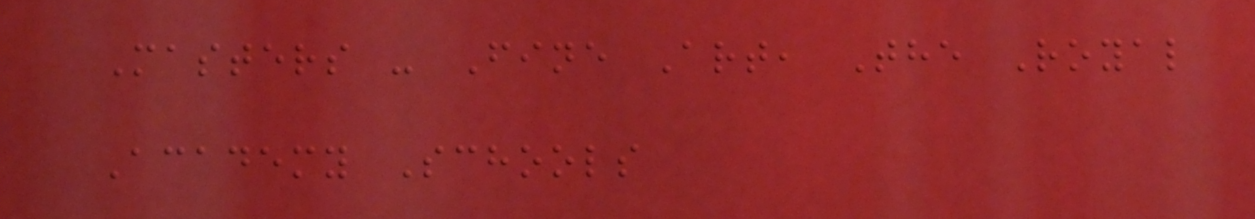Masters - Fine Art, The Royal
Academy Schools
